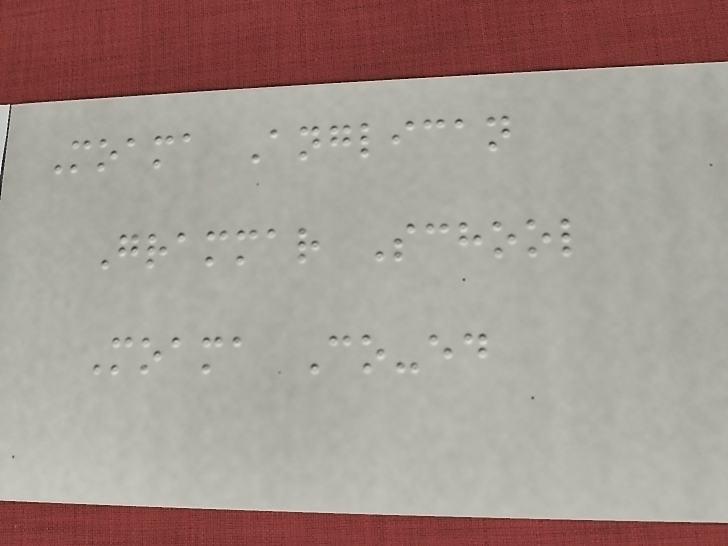Moama Anglican
Grammar School
Moama Co-ed
